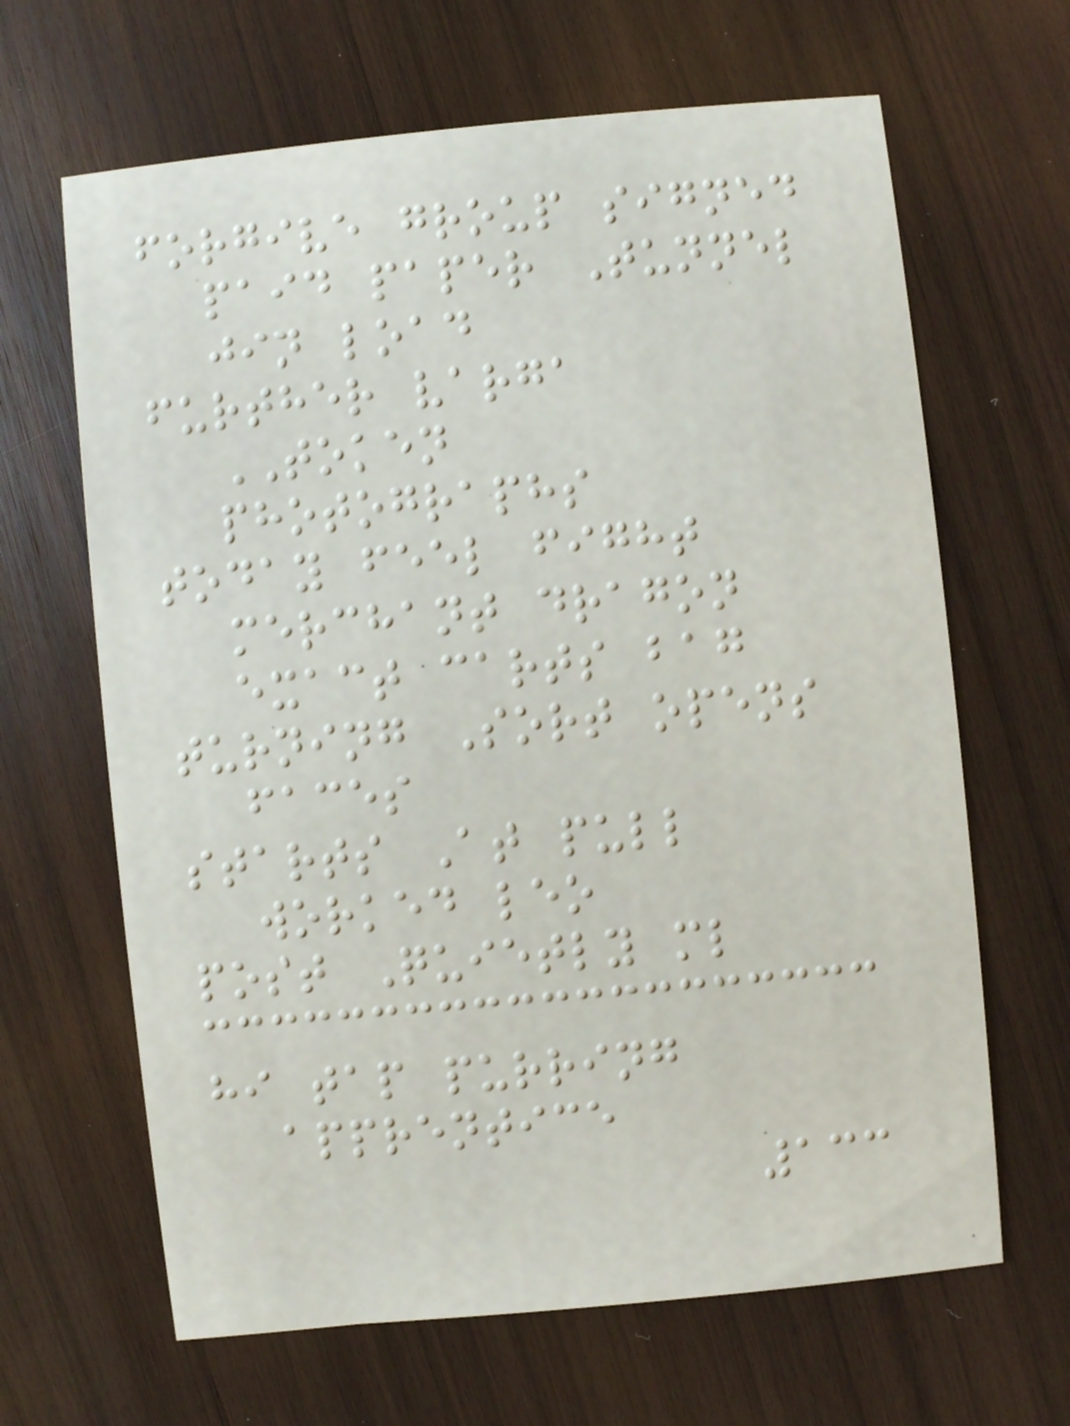forgive group signed
paid paper Tunnel
jin load
further varga
TOKEN
photographs
today feel fight
merchant dragon
exact carts bag
turning Sort opens
faces
starts At pull
worked leo
post Quietly ml
hi tap purring
apprentice
133
